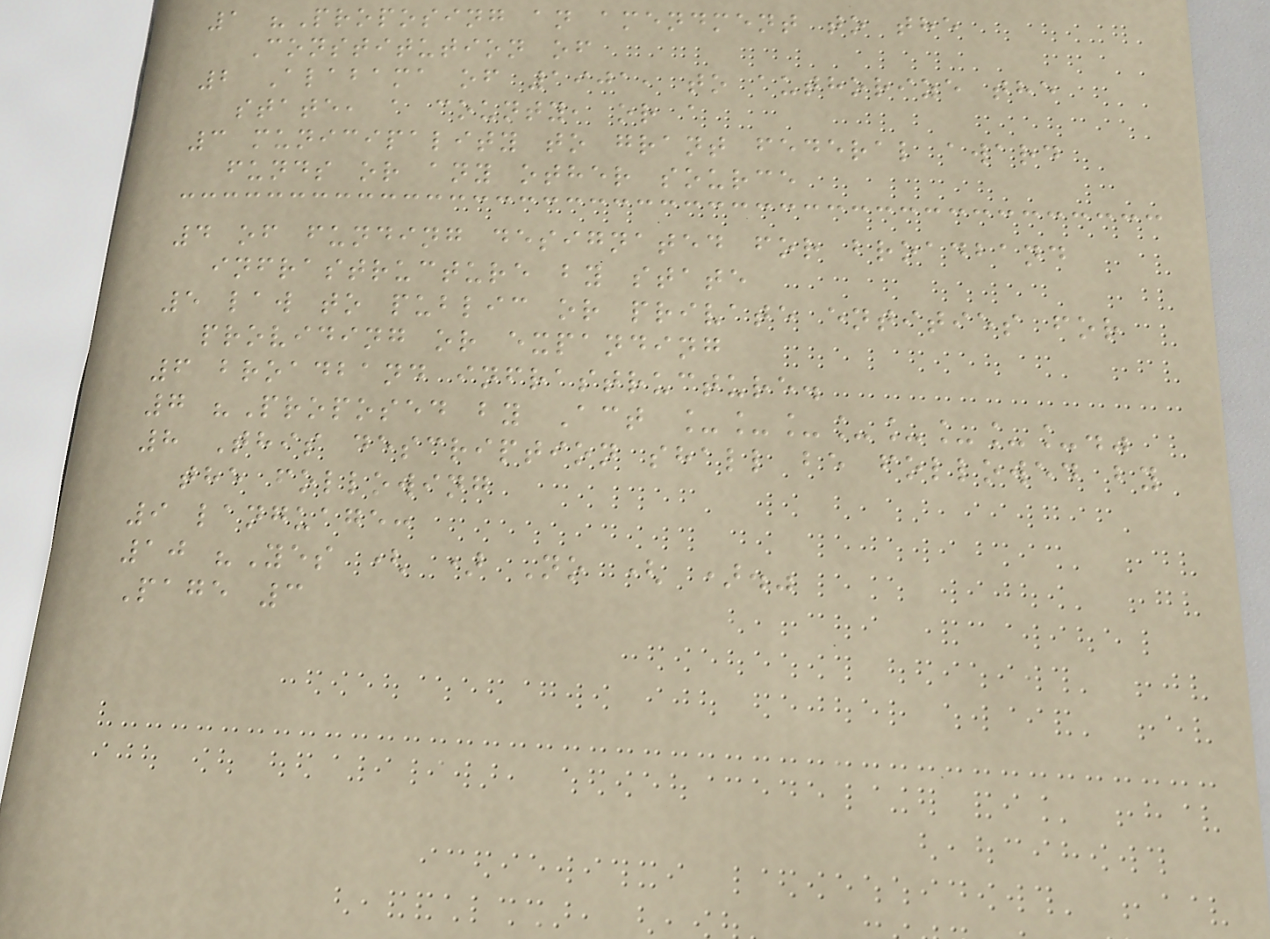1 "Proposing an amendment to the
Constitution of
2 Alabama of 1901, to authorize the
state, a county, or a
3 municipality to grant federal award
funds or any other source
4 of funding designated for broadband
infrastructure by state
5 law to public or private entities for
providing or expanding
6 broadband infrastructure.
7 "Proposed by Act ________."
8 This description shall be followed by
the following
9 language:
10 "Yes ( ) No ( )."
Page 3
